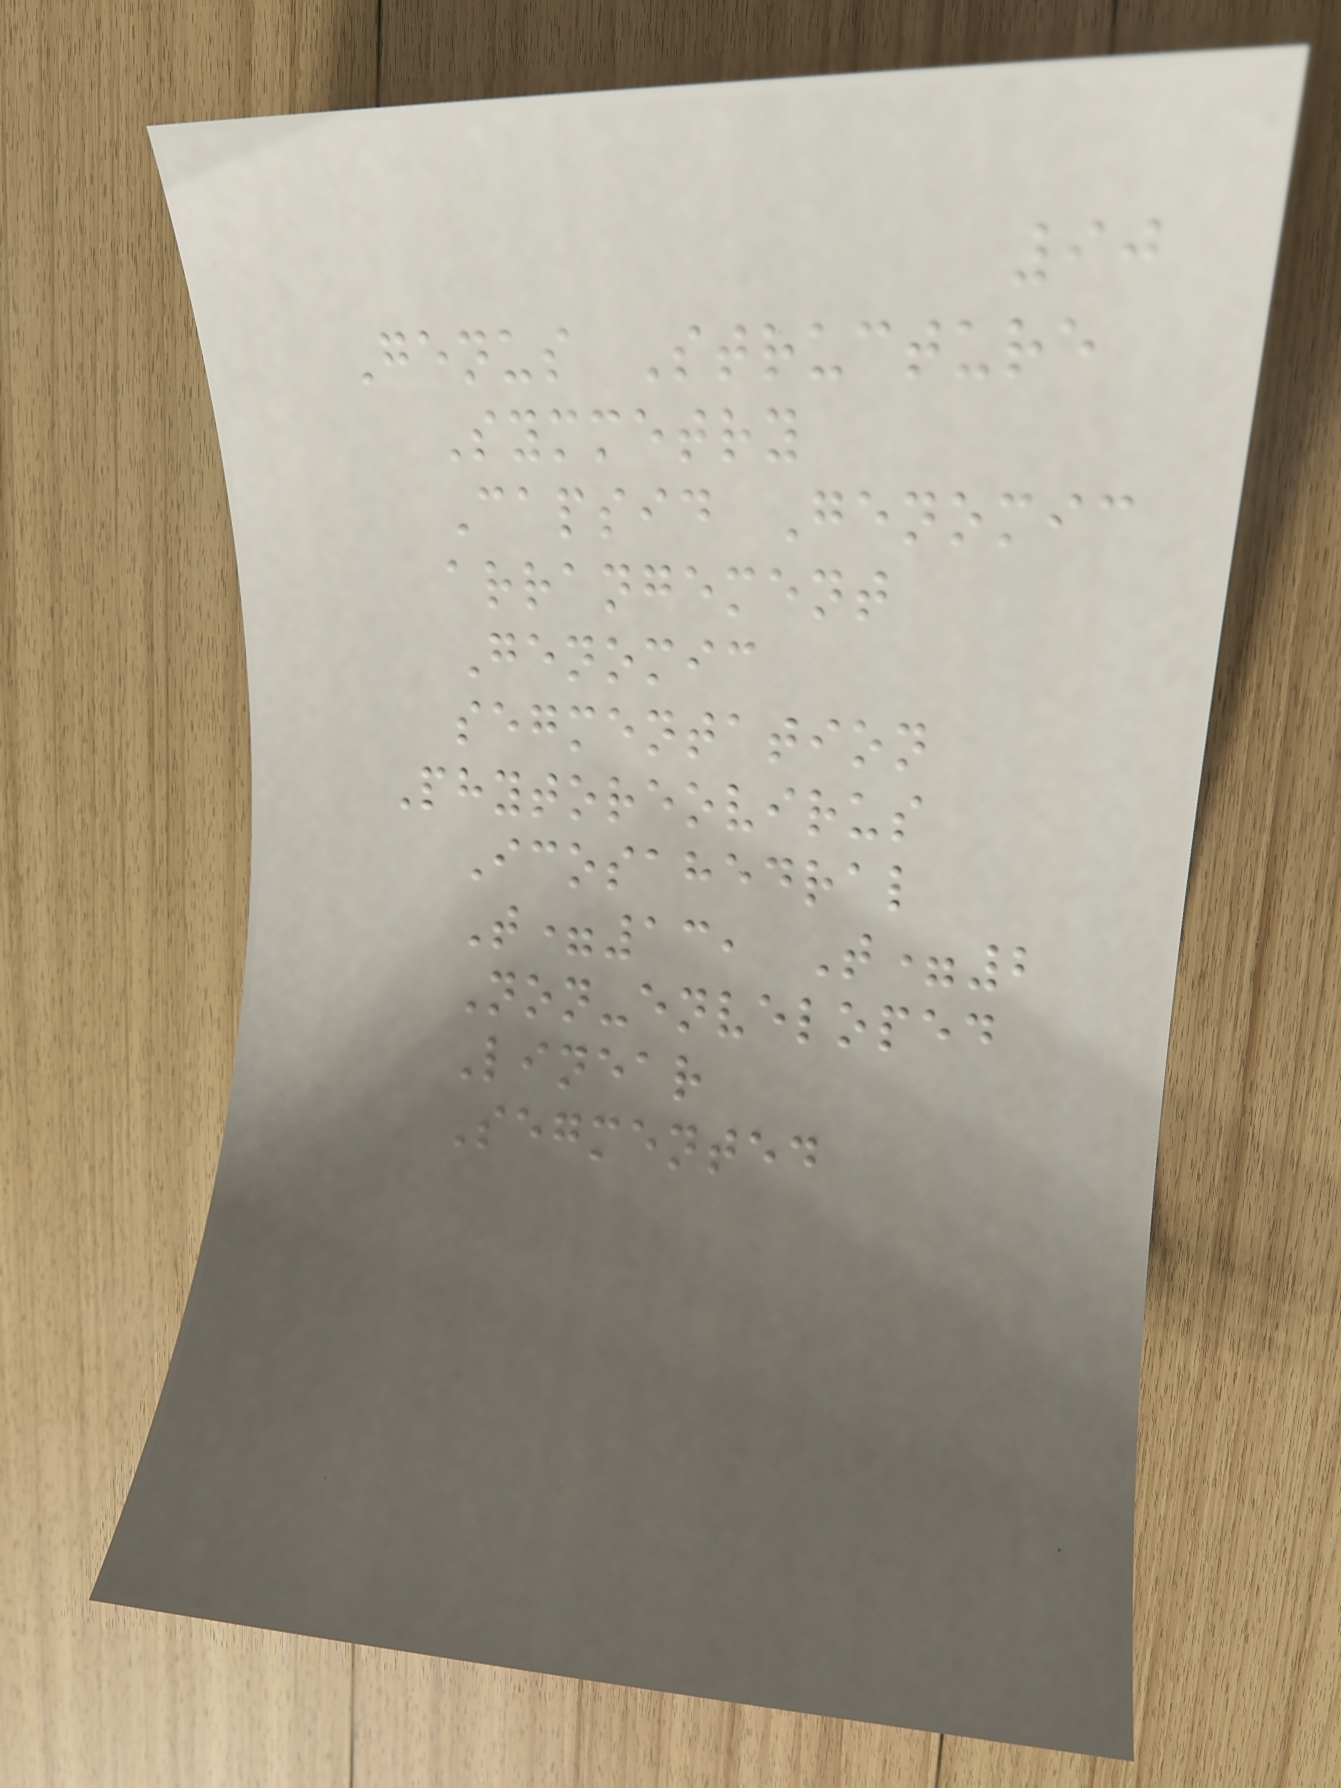90
Genus Structure
Symmetry
Capsid Genomic
arrangement
Genomic
segmentation
Phytoreovirus
Icosahedral
T=13, T=2
Non-enveloped
Linear
Segmented
